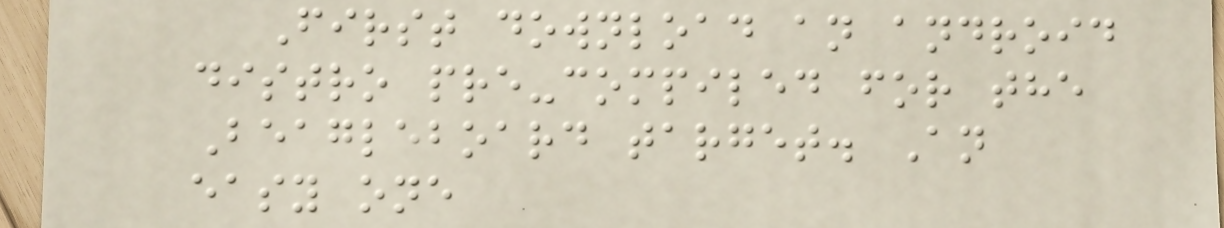First download an android
distro pre-compiled for the
Beagleboard target. An
easy one
